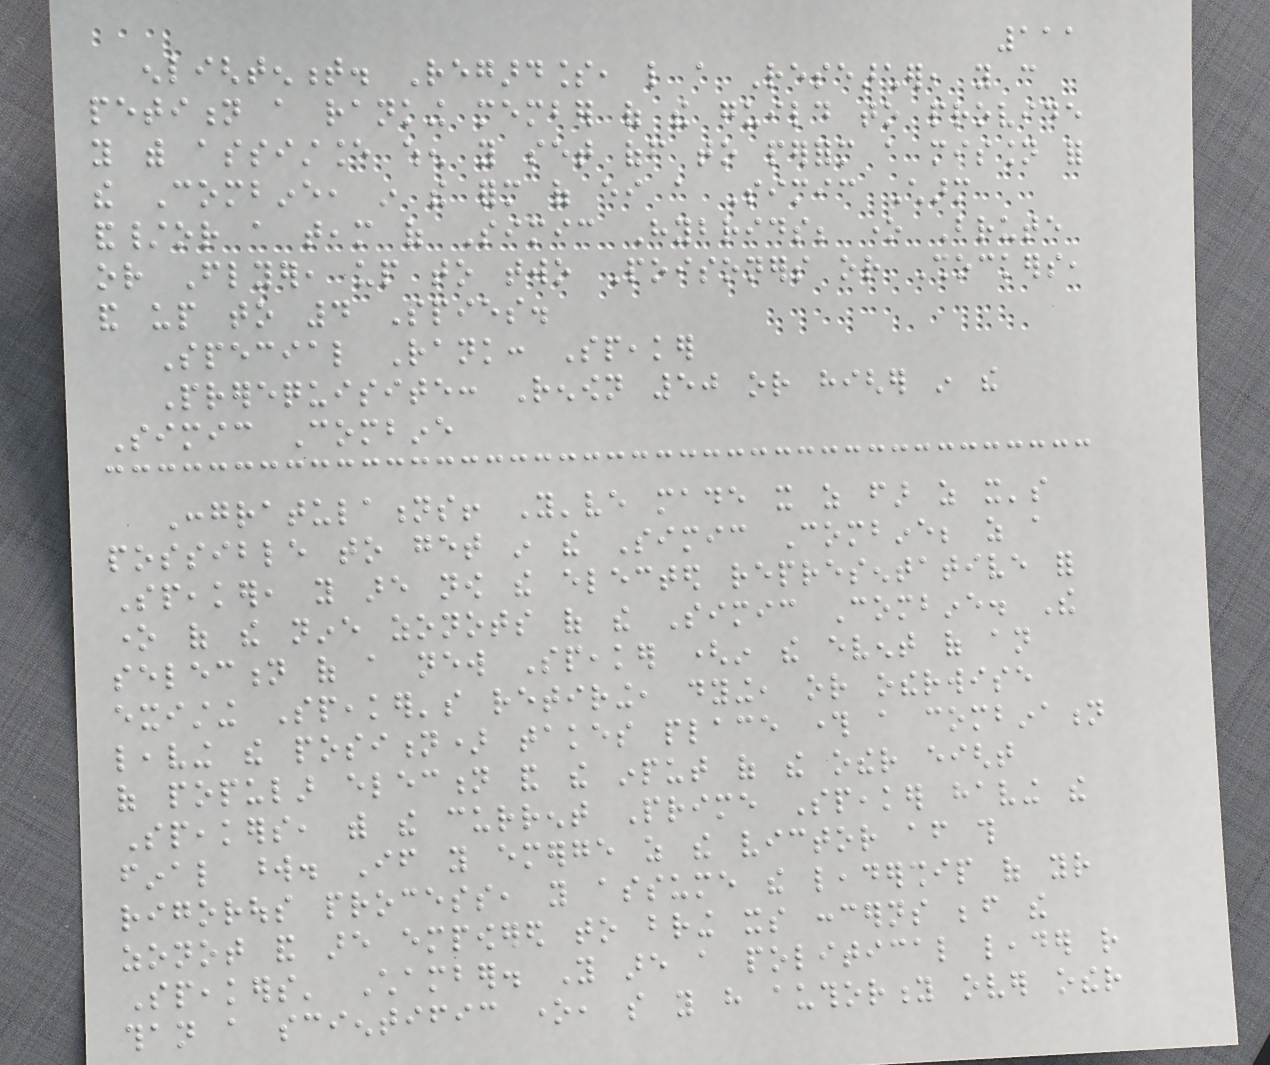111
enlightenment. Regardless, like a Researcher, you can
petition a ranking member of the guild to provide
you with assistance when you set off to perform a mission for
the Combine, in the form of either a Simic Charm
and/or a team of Simic Hybrids; one Brute
or Flyer, up to two Poisoners or Shockers,
and up to 4 Spies.
Special Rank: Speaker
Prerequisite: Renown 50 or higher in the
Simic Combine
Congratulations! You've made it as far as it's
possible to get in the Simic Combine; as a
Speaker, you are now the elected representative for
one of the nine zonots of the Simic Combine. The
selection of a new Speaker (in the event of an
existing Speaker's retiring, dying, or otherwise
leaving the position) takes place through a combination
of popular election and the input of the other eight
Speakers, with the current Prime Speaker having the
final word. If you emerge as the victor after this
rigorous process, you assume the leadership of your
zonot and are empowered to bring its concerns before the
Speakers' Chamber. You are a political leader rather
than a scientific one, so you have authority over other
